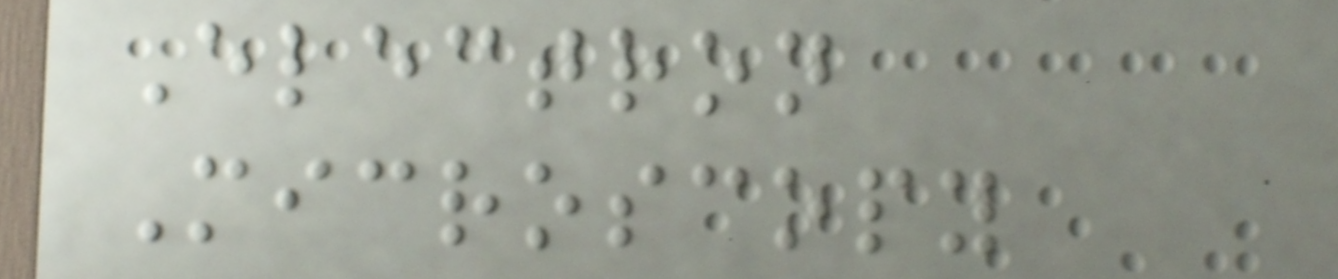Electron
Microscopy
